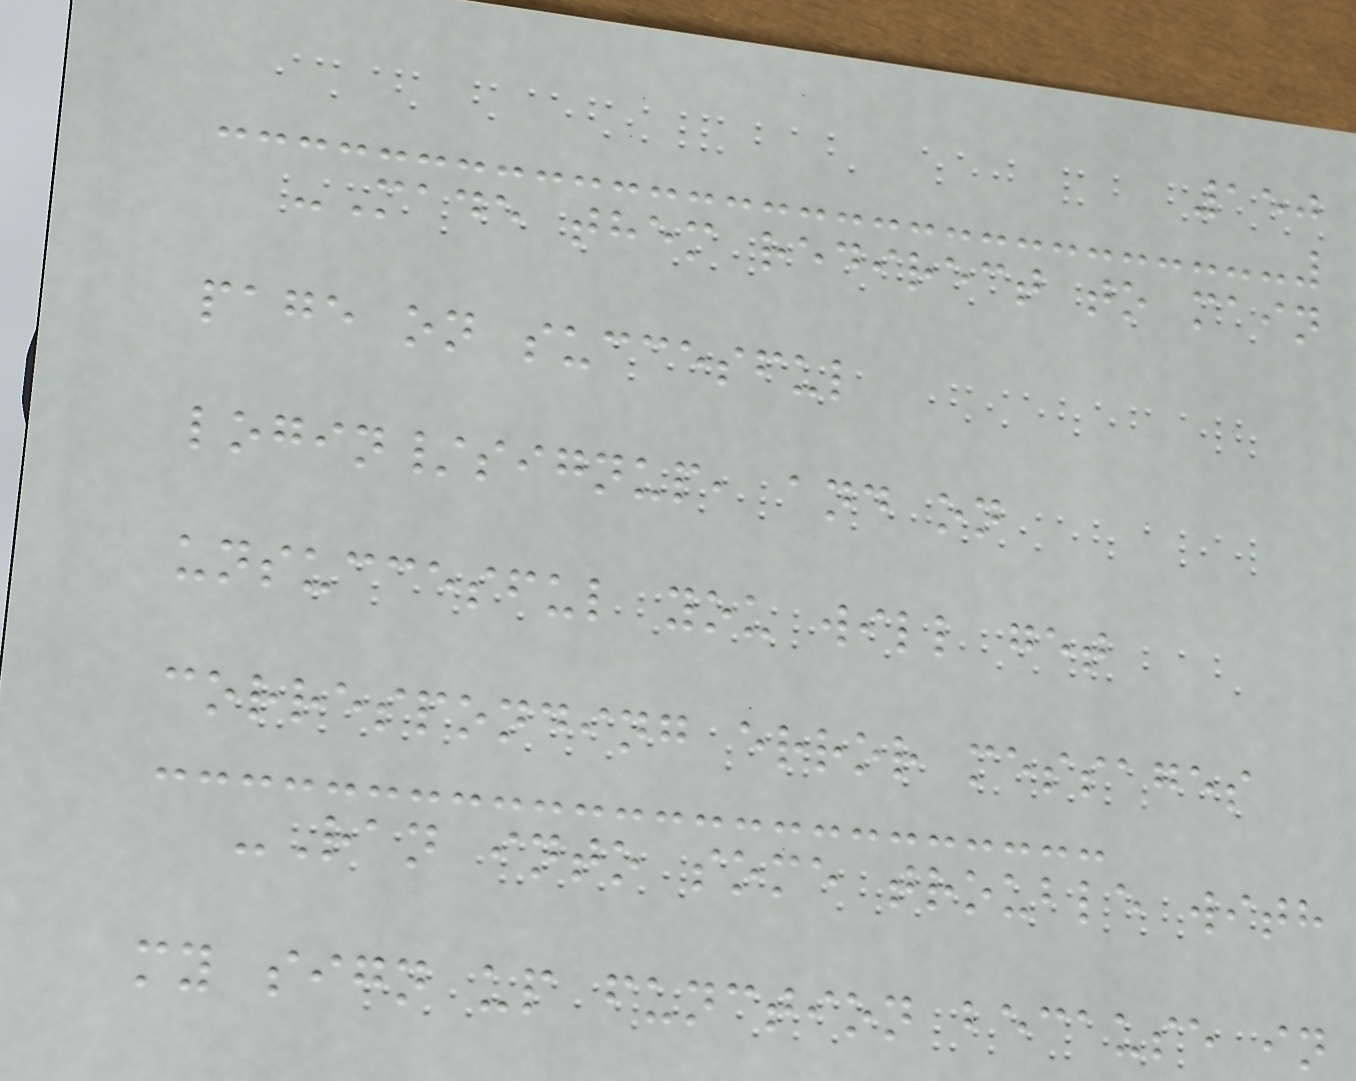150
-Made them redirect to main
page on succesful
login/signup, and on
unsuccesful you will get
corresponding error messages
-Ran into some trouble with
my sign up function because in
